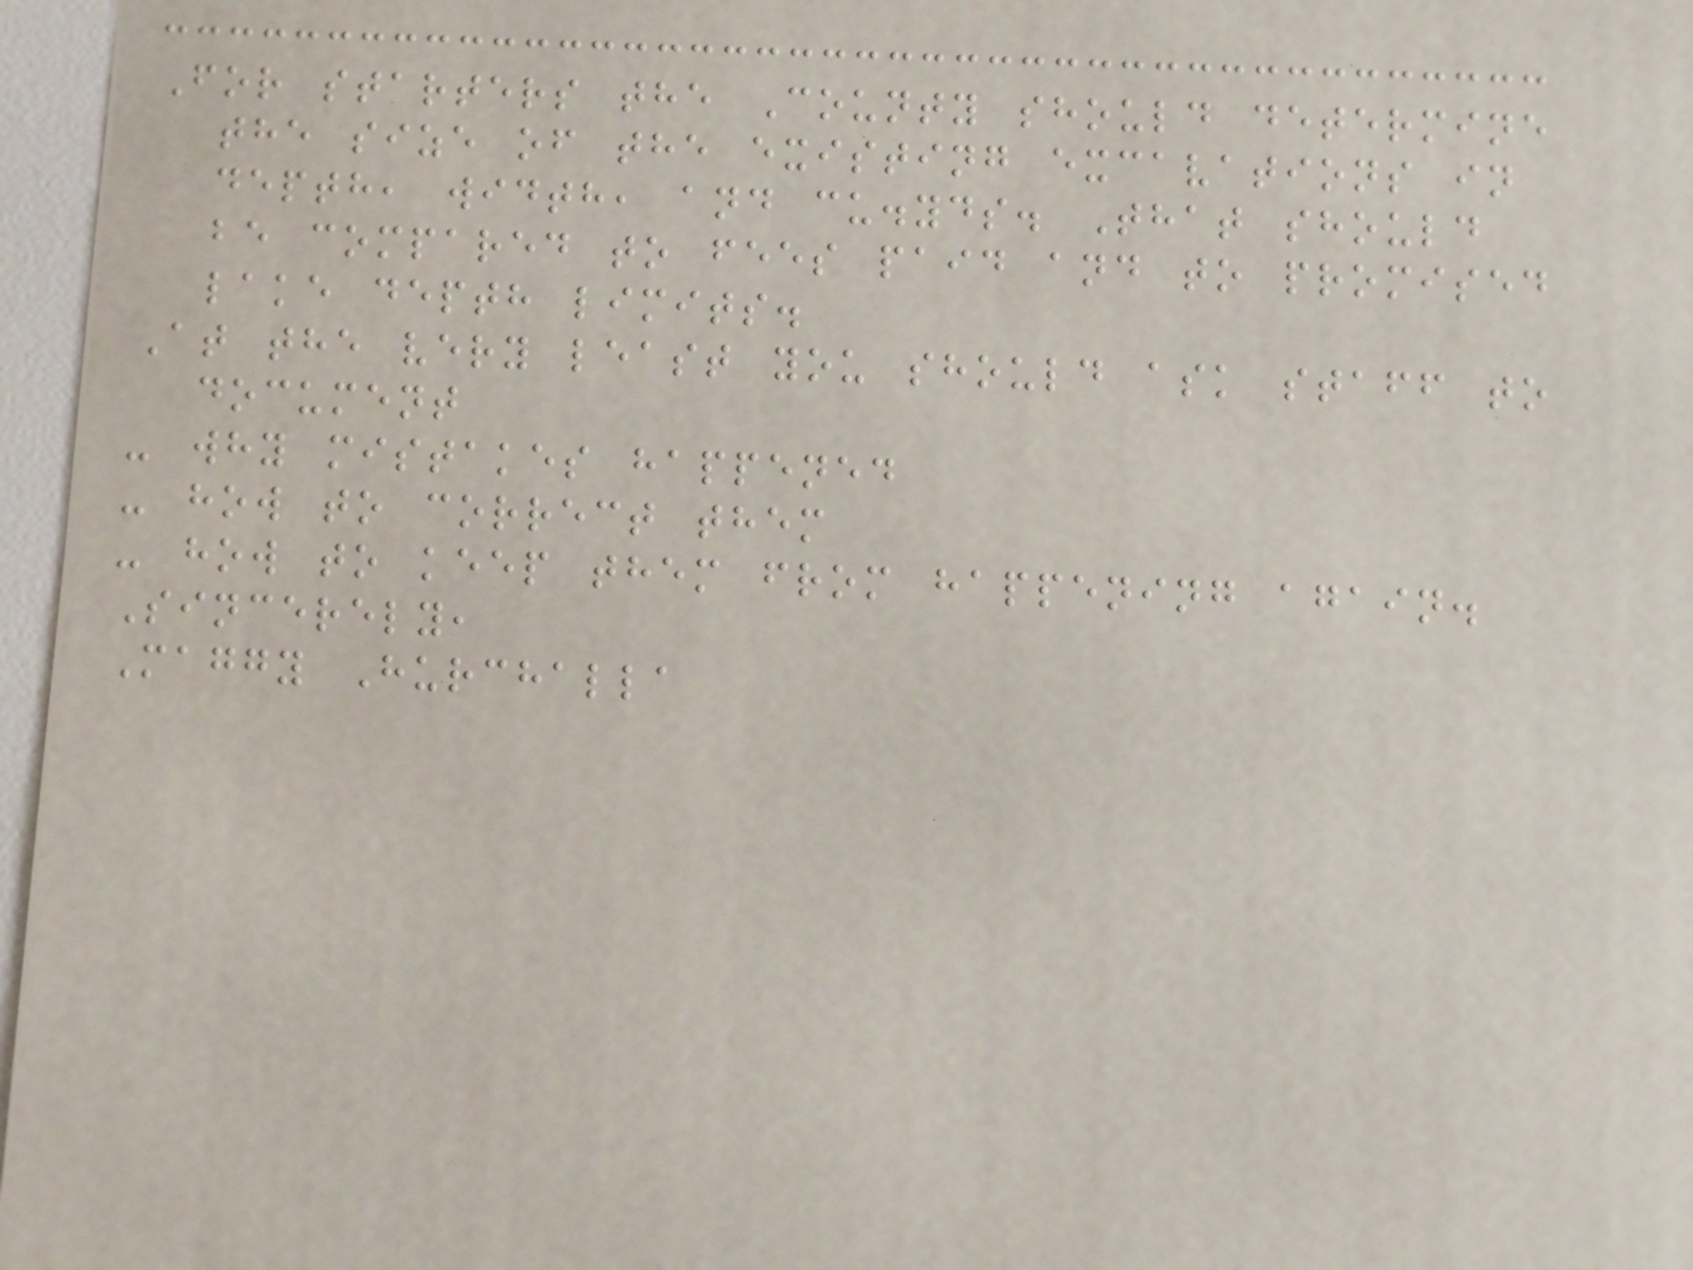For starters the County should determine
the size of the existing excavations in
depth, width, and cu.yds. That should
be compared to fees paid and to promised
lake depth limits.
At the very least you should ask staff to
document
- why mistakes happened
- how to correct them
- how to keep them from happening again.
Sincerely,
Maggy Hurchalla
